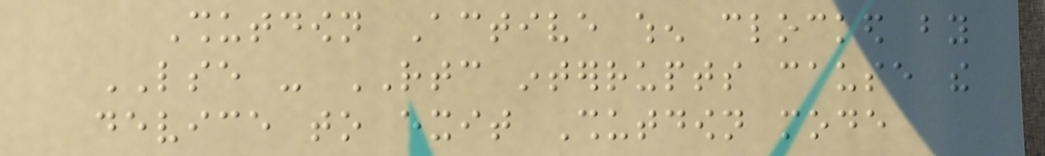Shutdown Active when clocked by
LSE - RTC interrupts cause the
device to exit Shutdown mode
